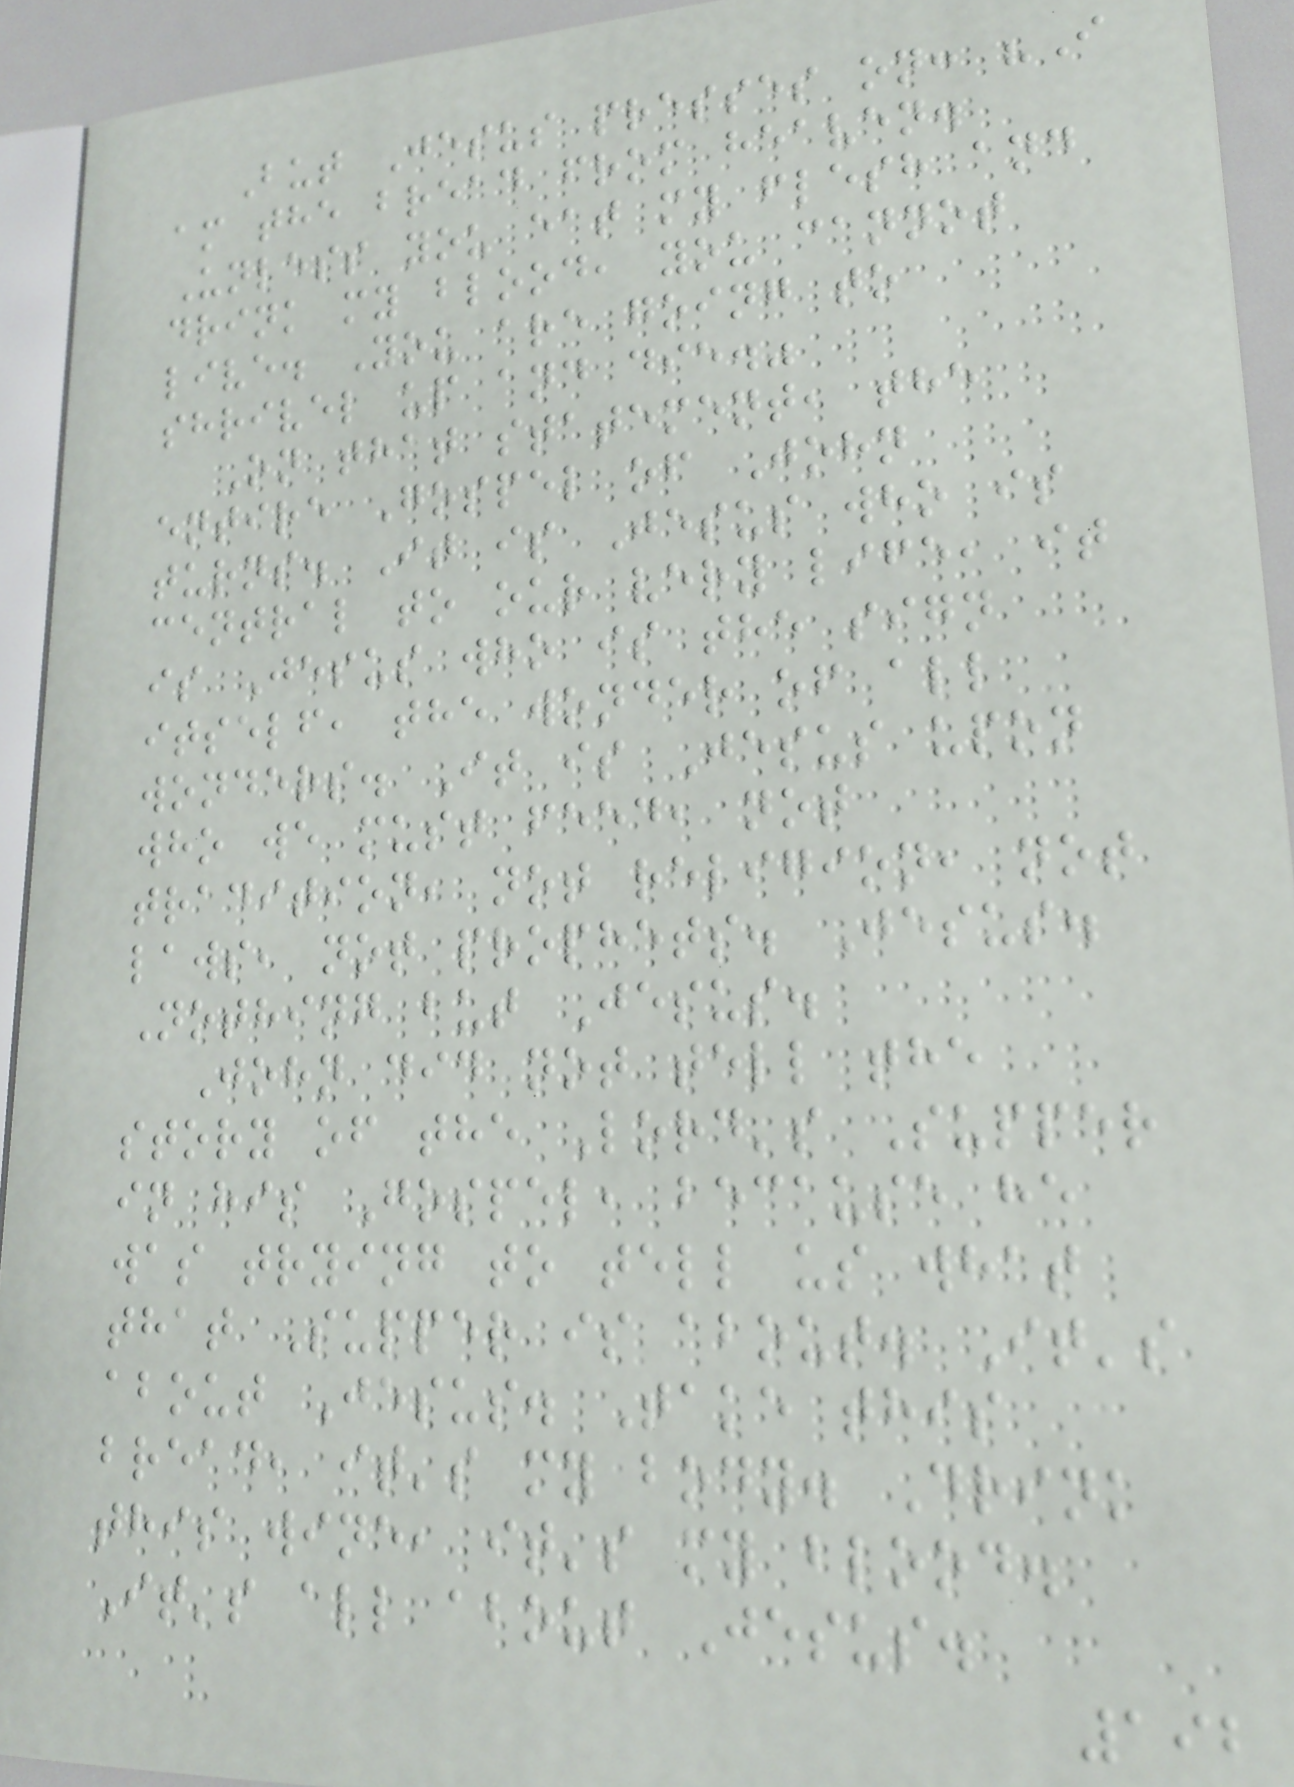But Jesus presses on: "I
am the bread from heaven.
Unless you eat my flesh and
drink my blood, you cannot
live. You are going to
shrivel up and die."
On that statement, the
entire Gospel of John
turns. It is Jesus who is
central to our very life, it
is Jesus who is the sign
itself, the wonder of all
wonders. It is Jesus upon
who we must feed, not
tradition, not religion, not
laws, not prophets. Jesus.
Nothing but Jesus.
John did not tell the
story of the Lord's Supper
in his Gospel, because he
was trying to tell us what
that Supper is about. It's
about Jesus. Take this
bread, it's my body. Drink
this wine, it's my blood.
It's all about Jesus.
192
